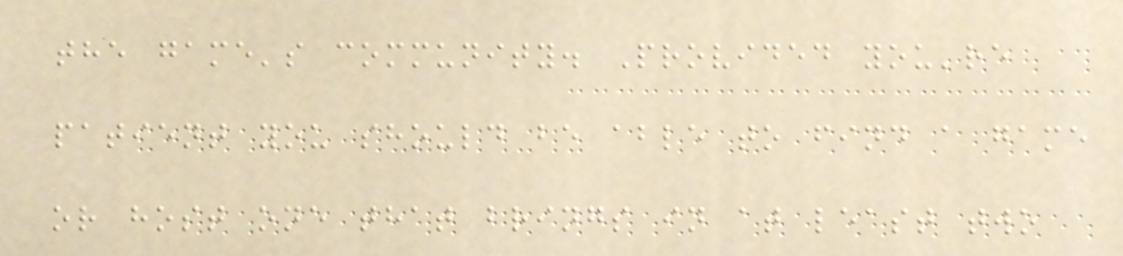the game's community. Provided you're
patient you should be able to find a game
or host one that brings in at least two
